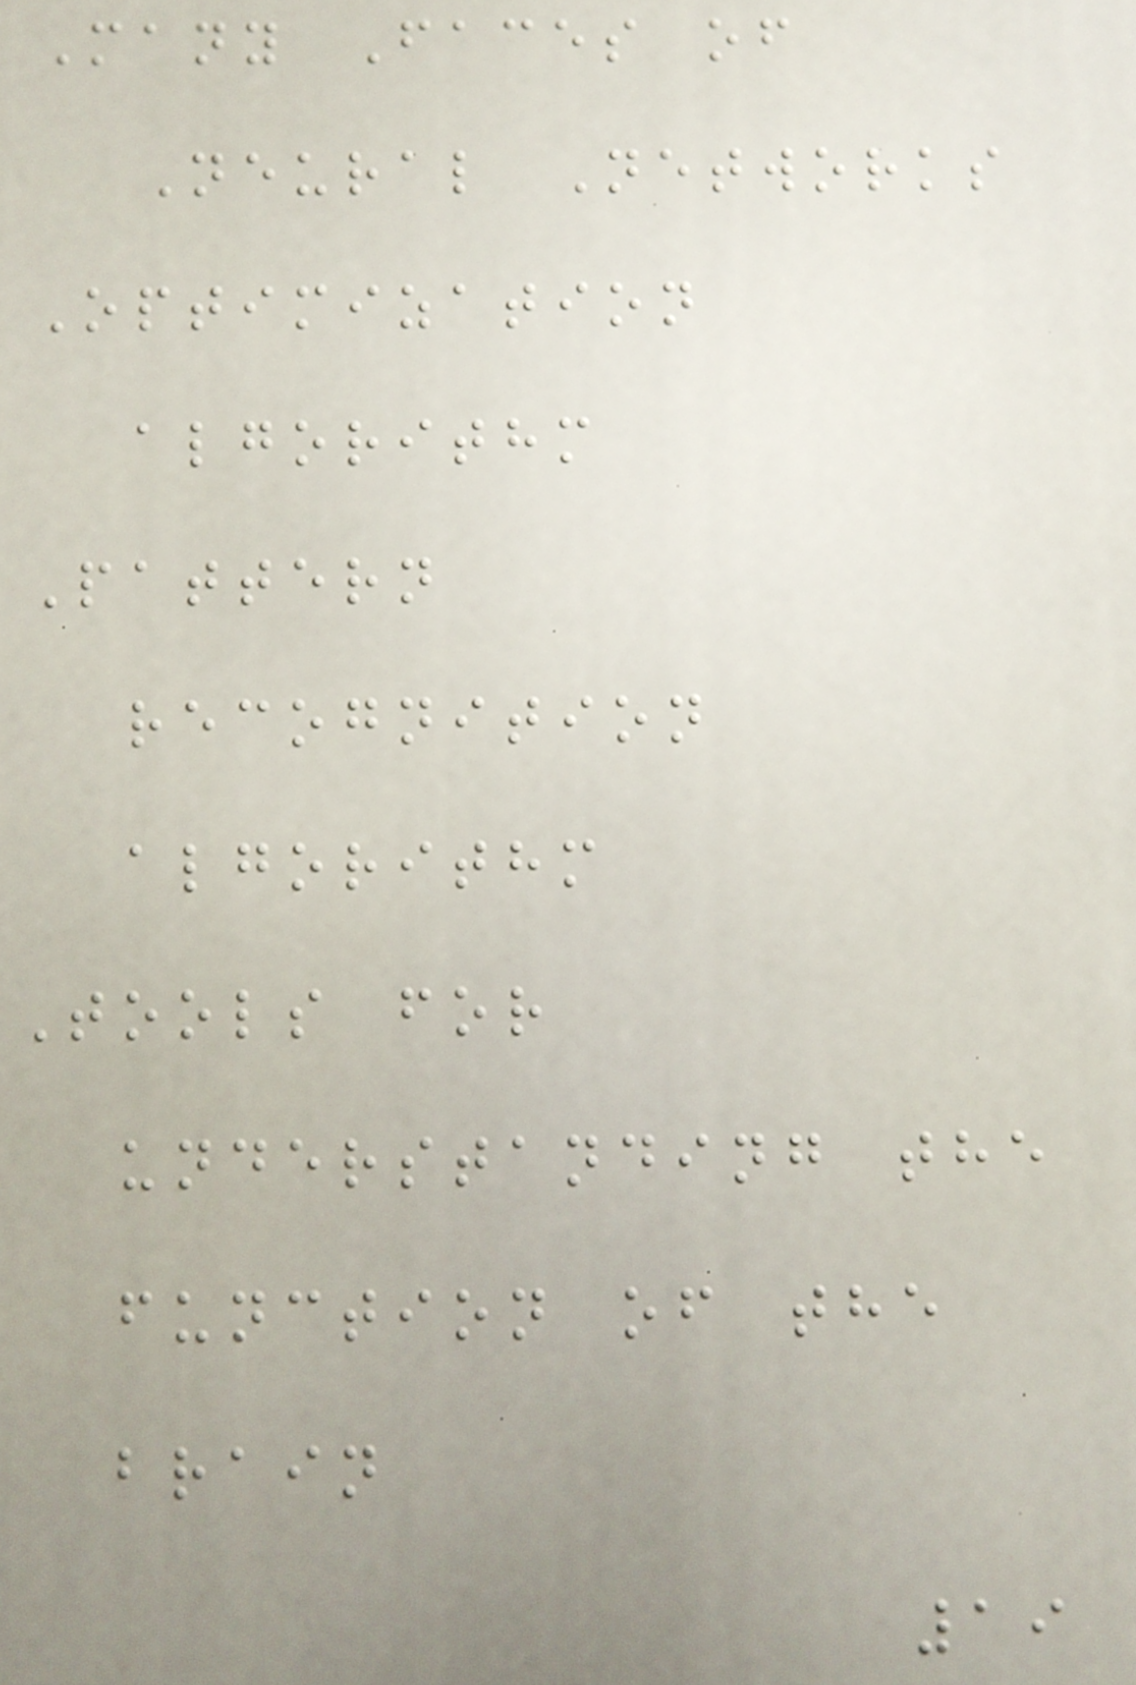Many Faces of
Neural Networks
Optimization
algorithm
Pattern
recognition
algorithm
Tools for
understanding the
function of the
brain
19
